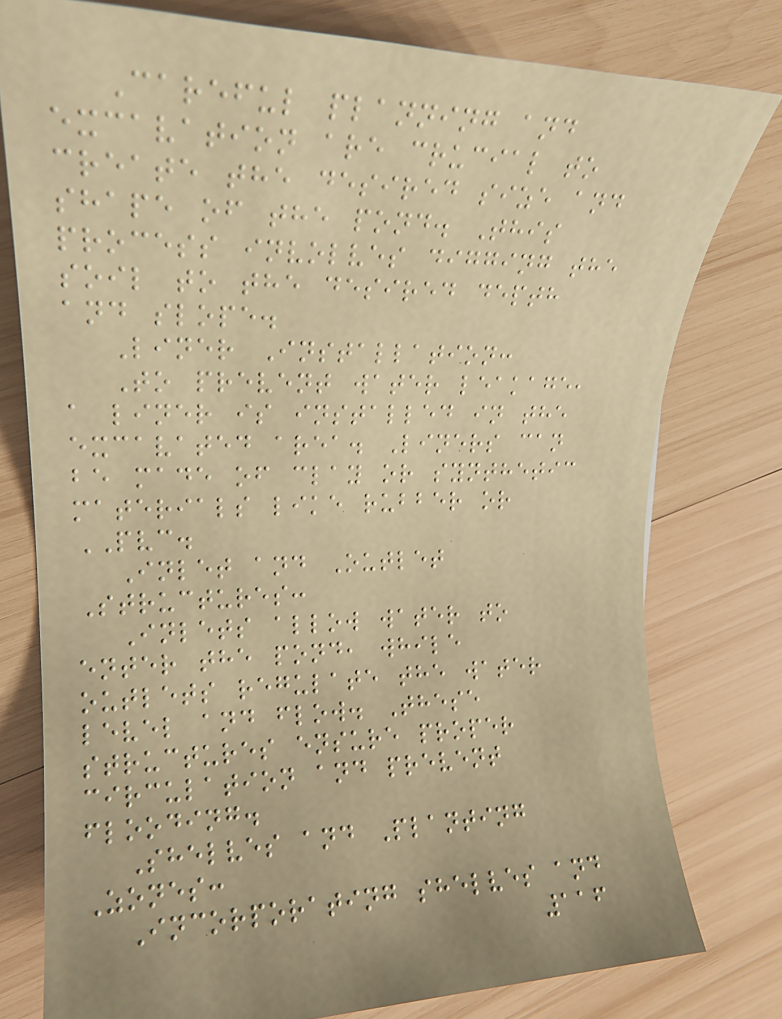Careful planning and
excavation are crucial to
create the desired size and
shape of the pond. This
process involves digging the
soil to the desired depth
and slope.
Liner Installation:
To prevent water leakage,
a liner is installed in the
excavated area. Liners can
be made of clay or synthetic
materials like rubber or
PVC.
Inlet and Outlet
Structures:
Inlets allow water to
enter the pond, while
outlets regulate the water
level and flow. These
structures ensure proper
circulation and prevent
flooding.
Shelves and Planting
Zones:
Incorporating shelves and
116
